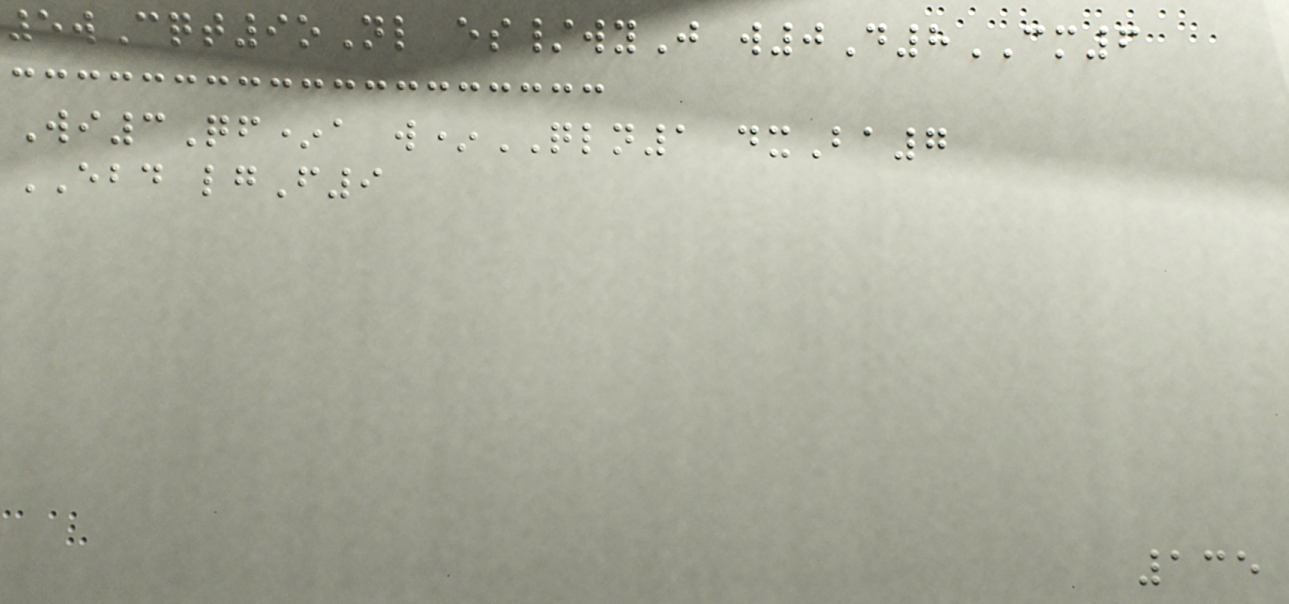5wCqt9oNl es/wyJ w0D8CM6
Wi3Qf*a w*QLN1 dxBa7
EBD lgF9
135
